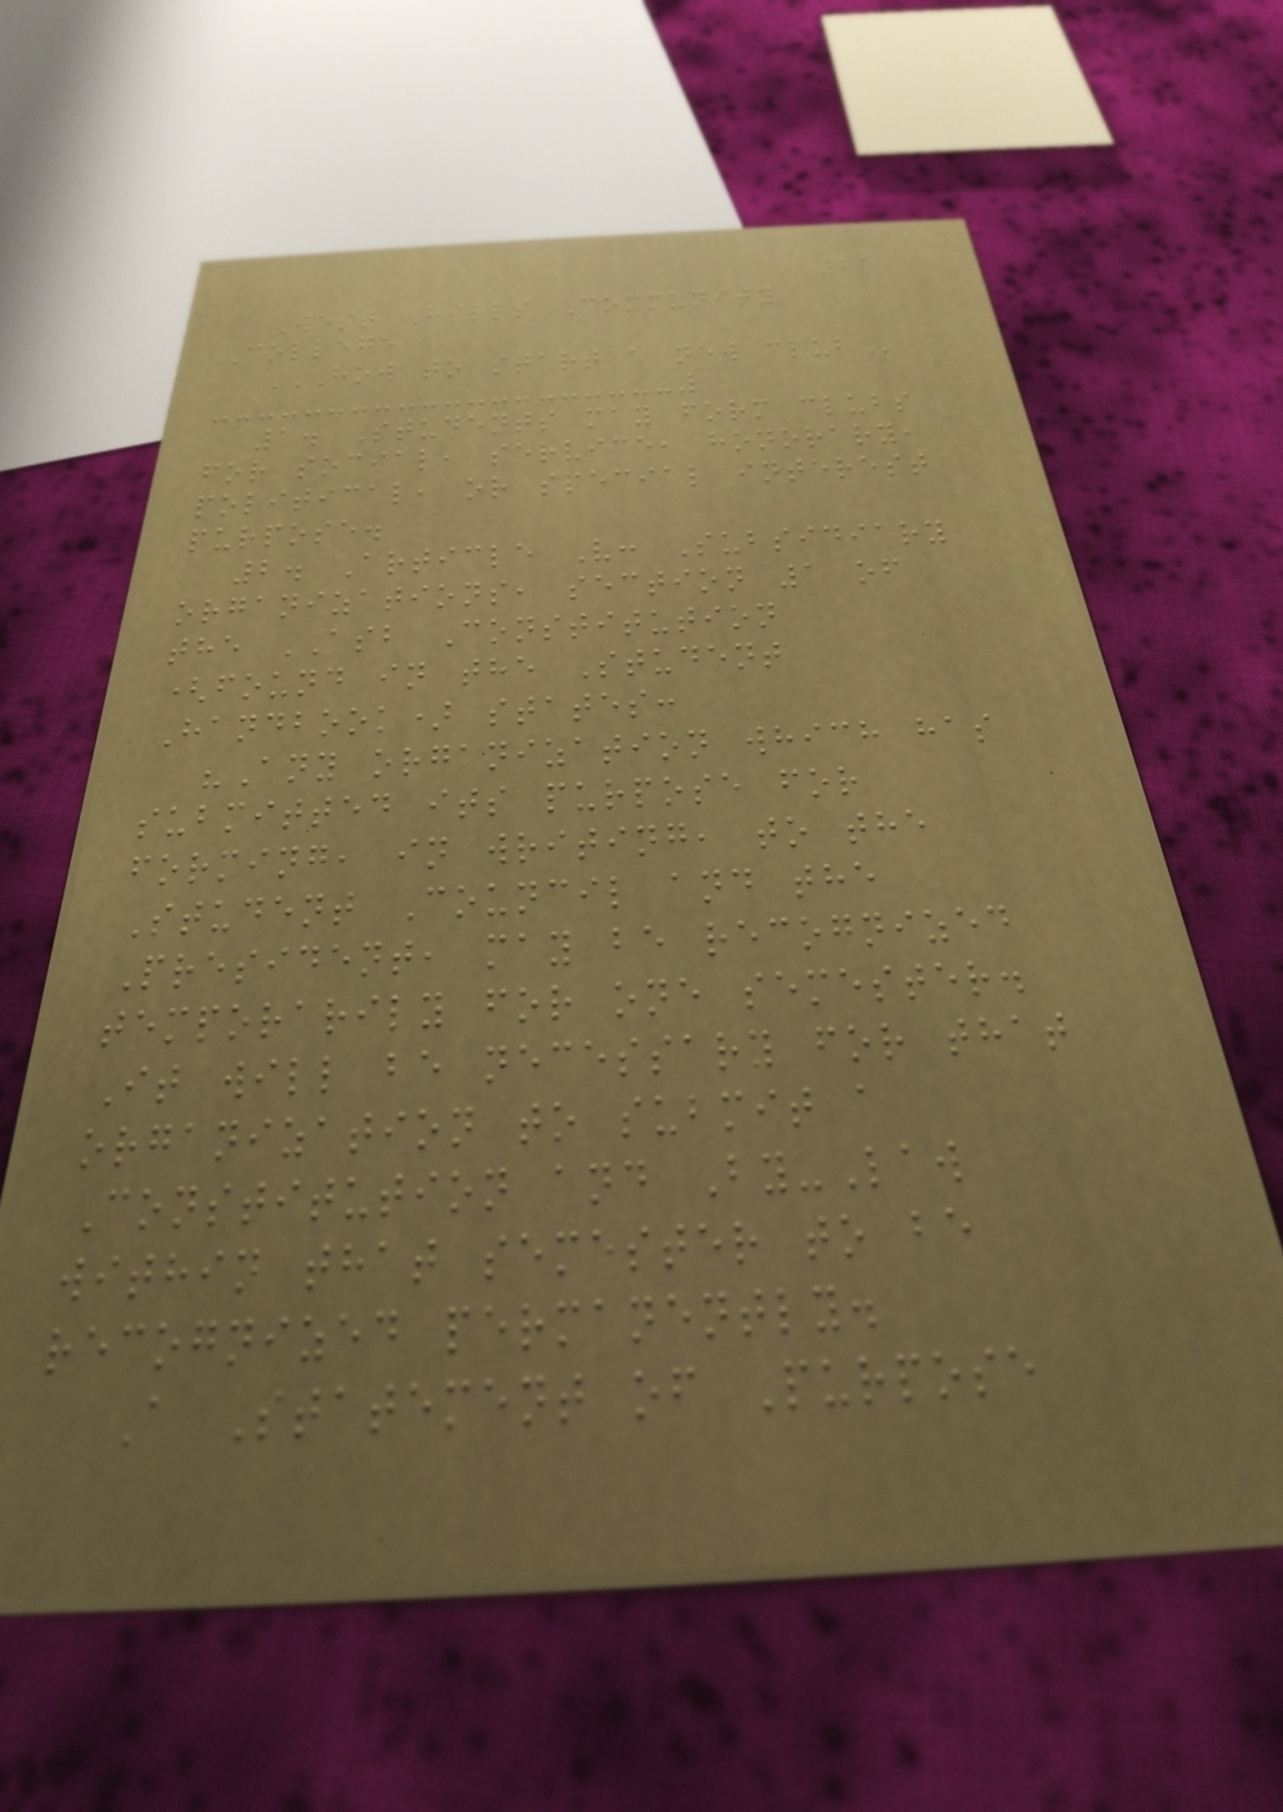21
West Hills Community
College
HOW TO START A NEW CLUB
1. Students may form clubs
for social, service, honorary,
political, or special interest
purpose.
2. Article V: Subsidiary
organizations, section 1 of
the ASB Constitution
(found in the Student
Handbook) states:
"Any organization which has
submitted its purpose for
forming, in writing, to the
Student Council and the
President, may be recognized
temporarily for one semester.
It will be necessary for that
organization to submit a
Constitution and By-Law
within that semester to be
recognized permanently.
A Statement of Purpose
